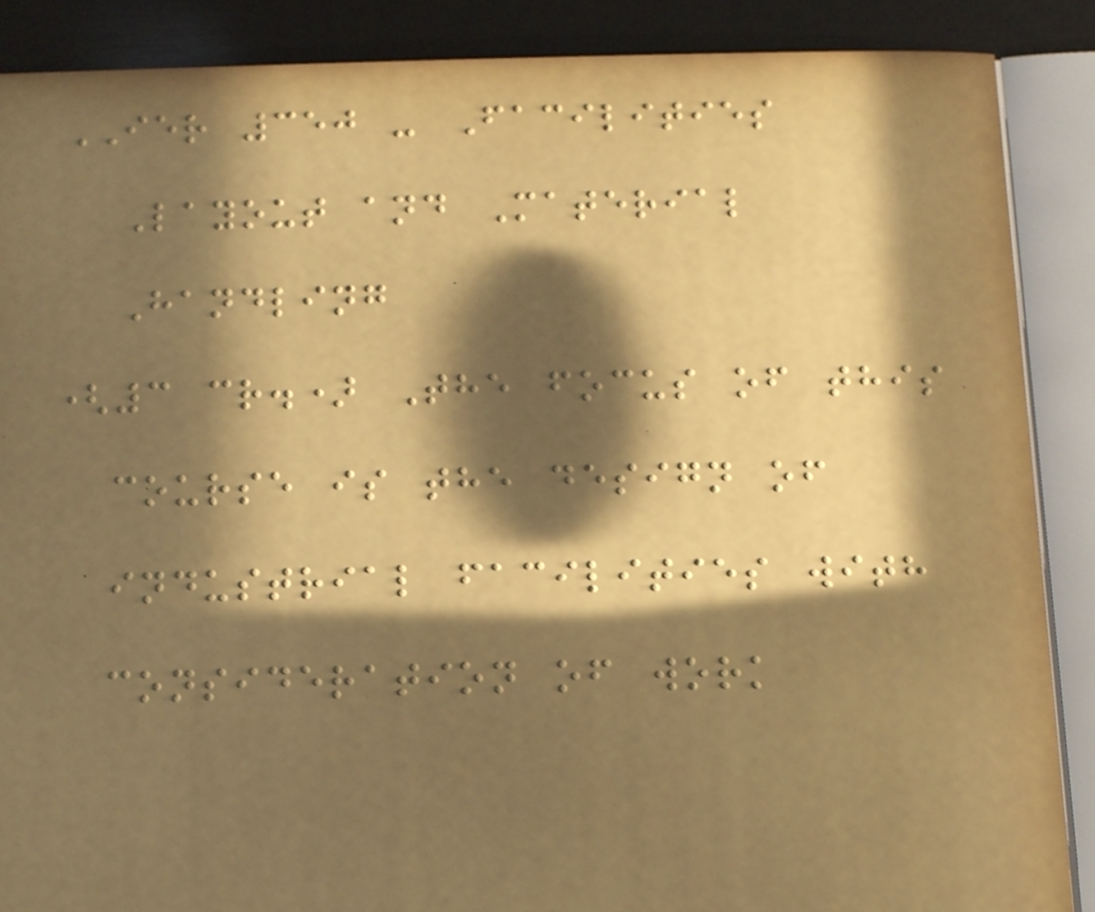IER 350 - Facilities
Layout and Material
Handling
(3 cr.) The focus of this
course is the design of
industrial facilities with
consideration of work
